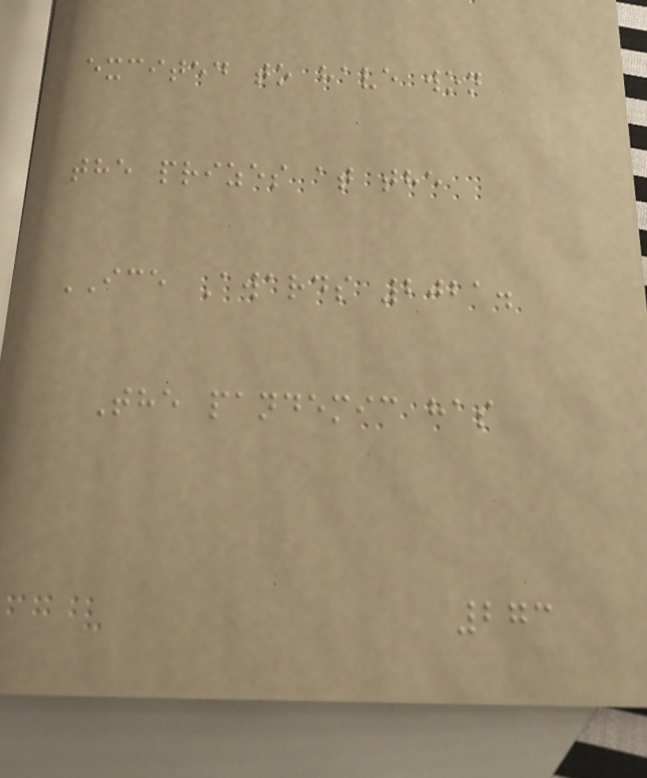excited to have won
the prizes at the
ICE Awards 2021.
The pandemic has
273
